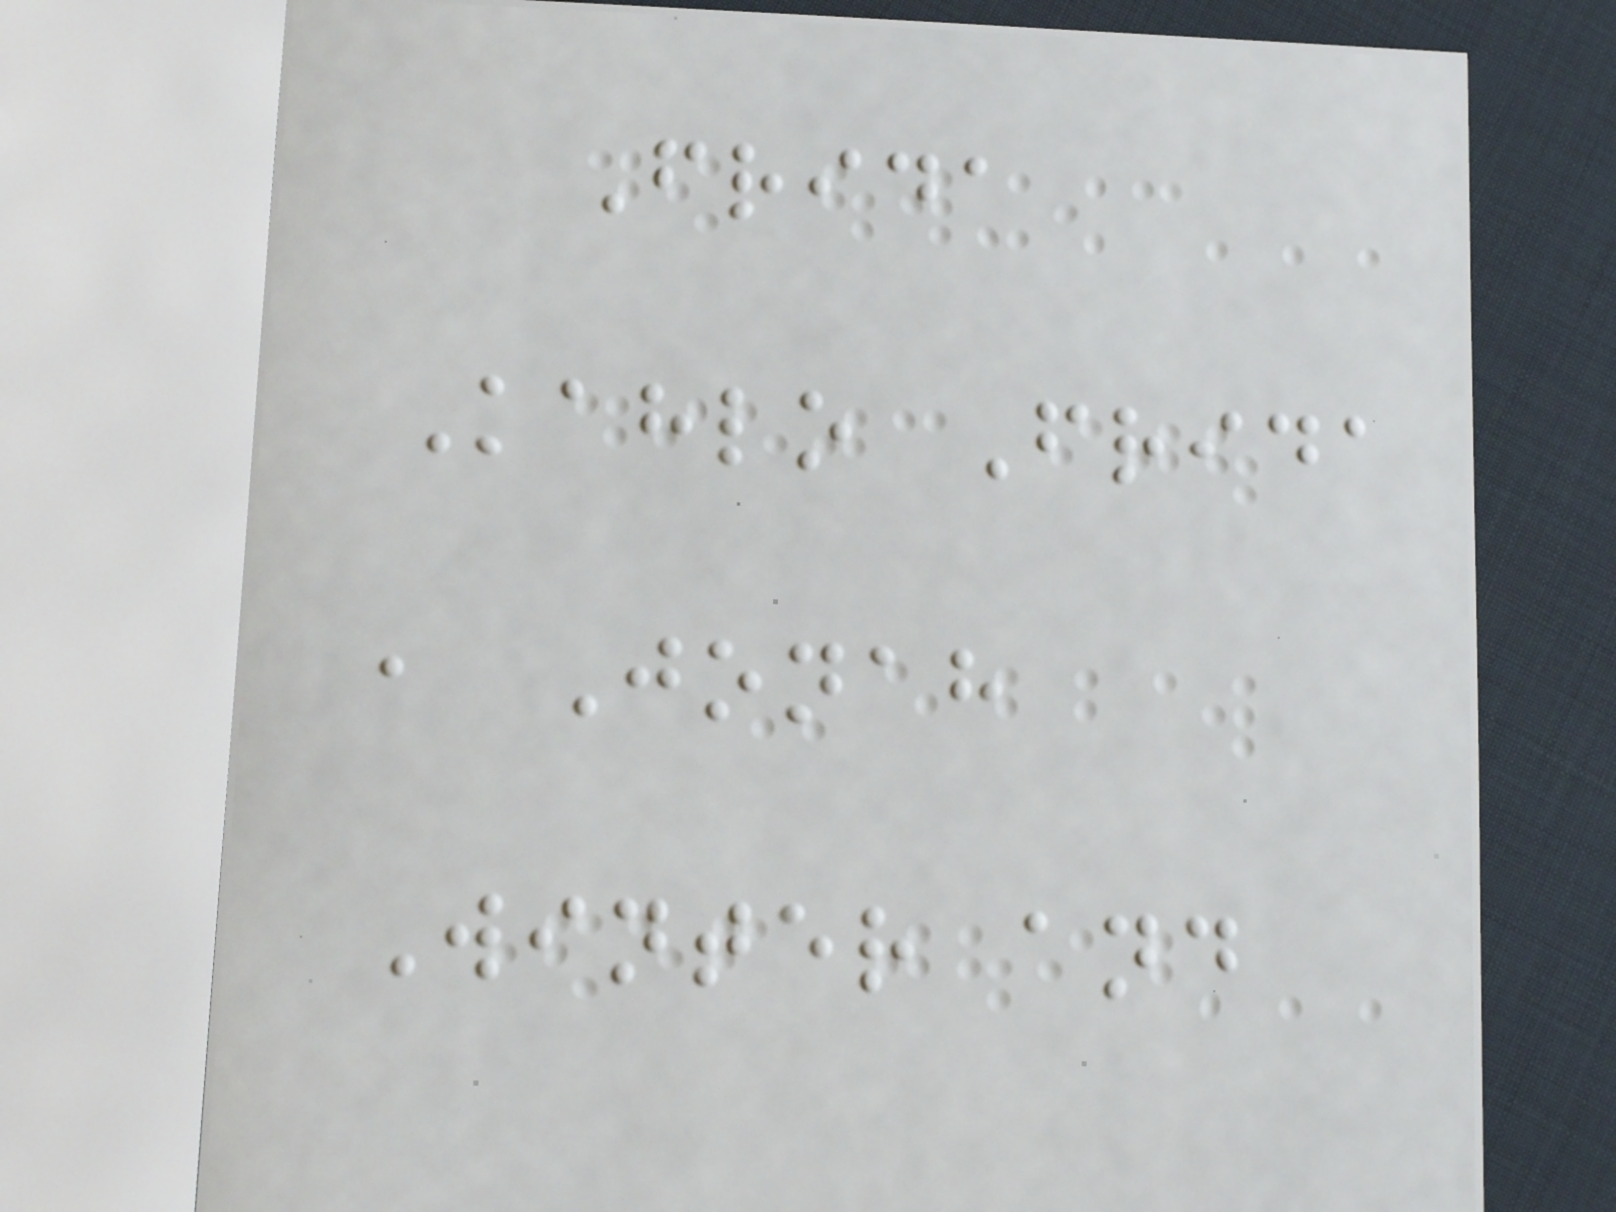Frida
Kahlo Frida
, Jonah
Winter and
